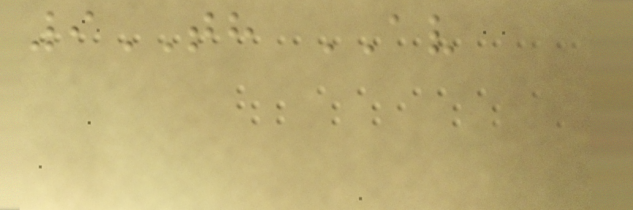9TH AV
